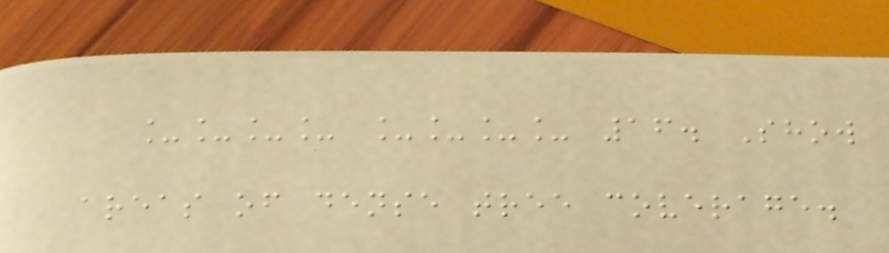____ ____ 16. Show
areas of dense tree coverage.
